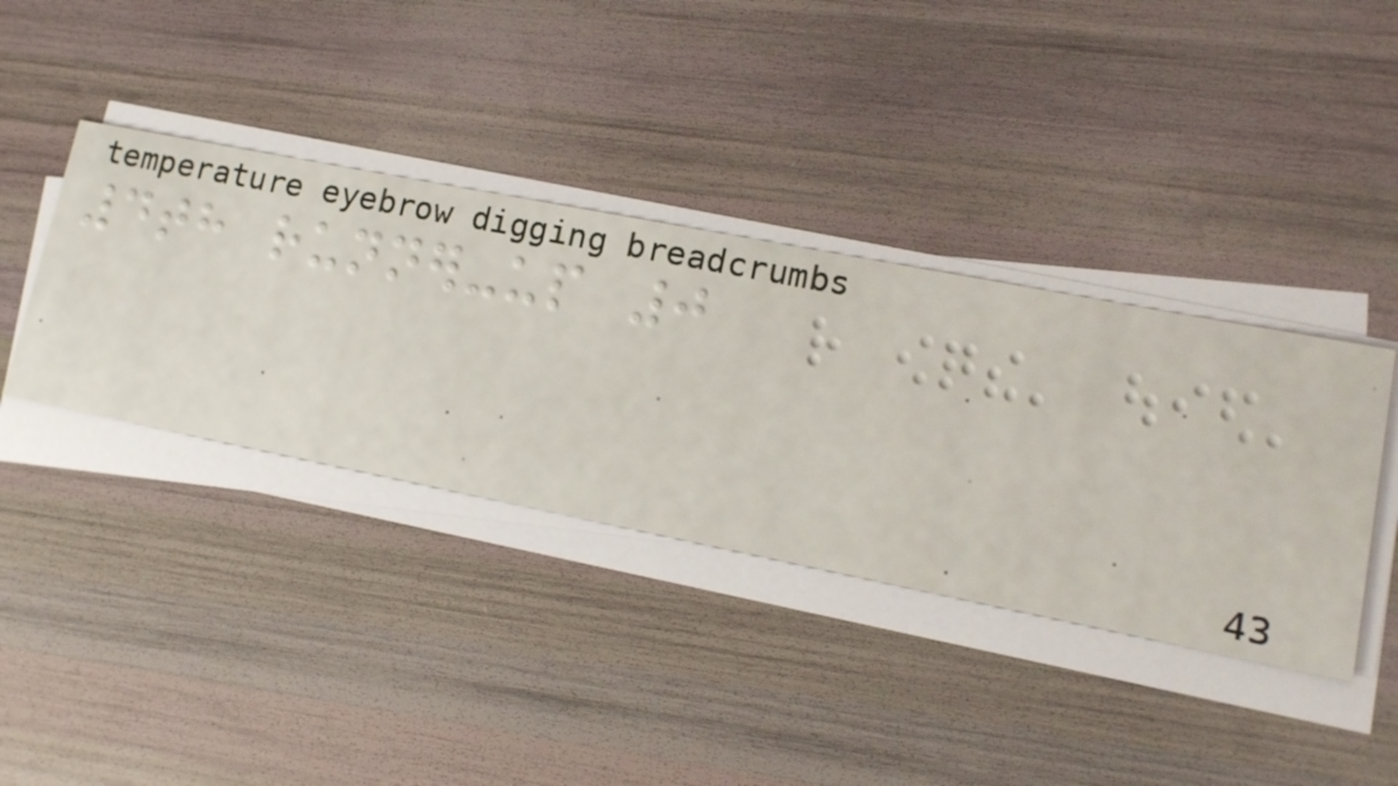4th runner-up 0
